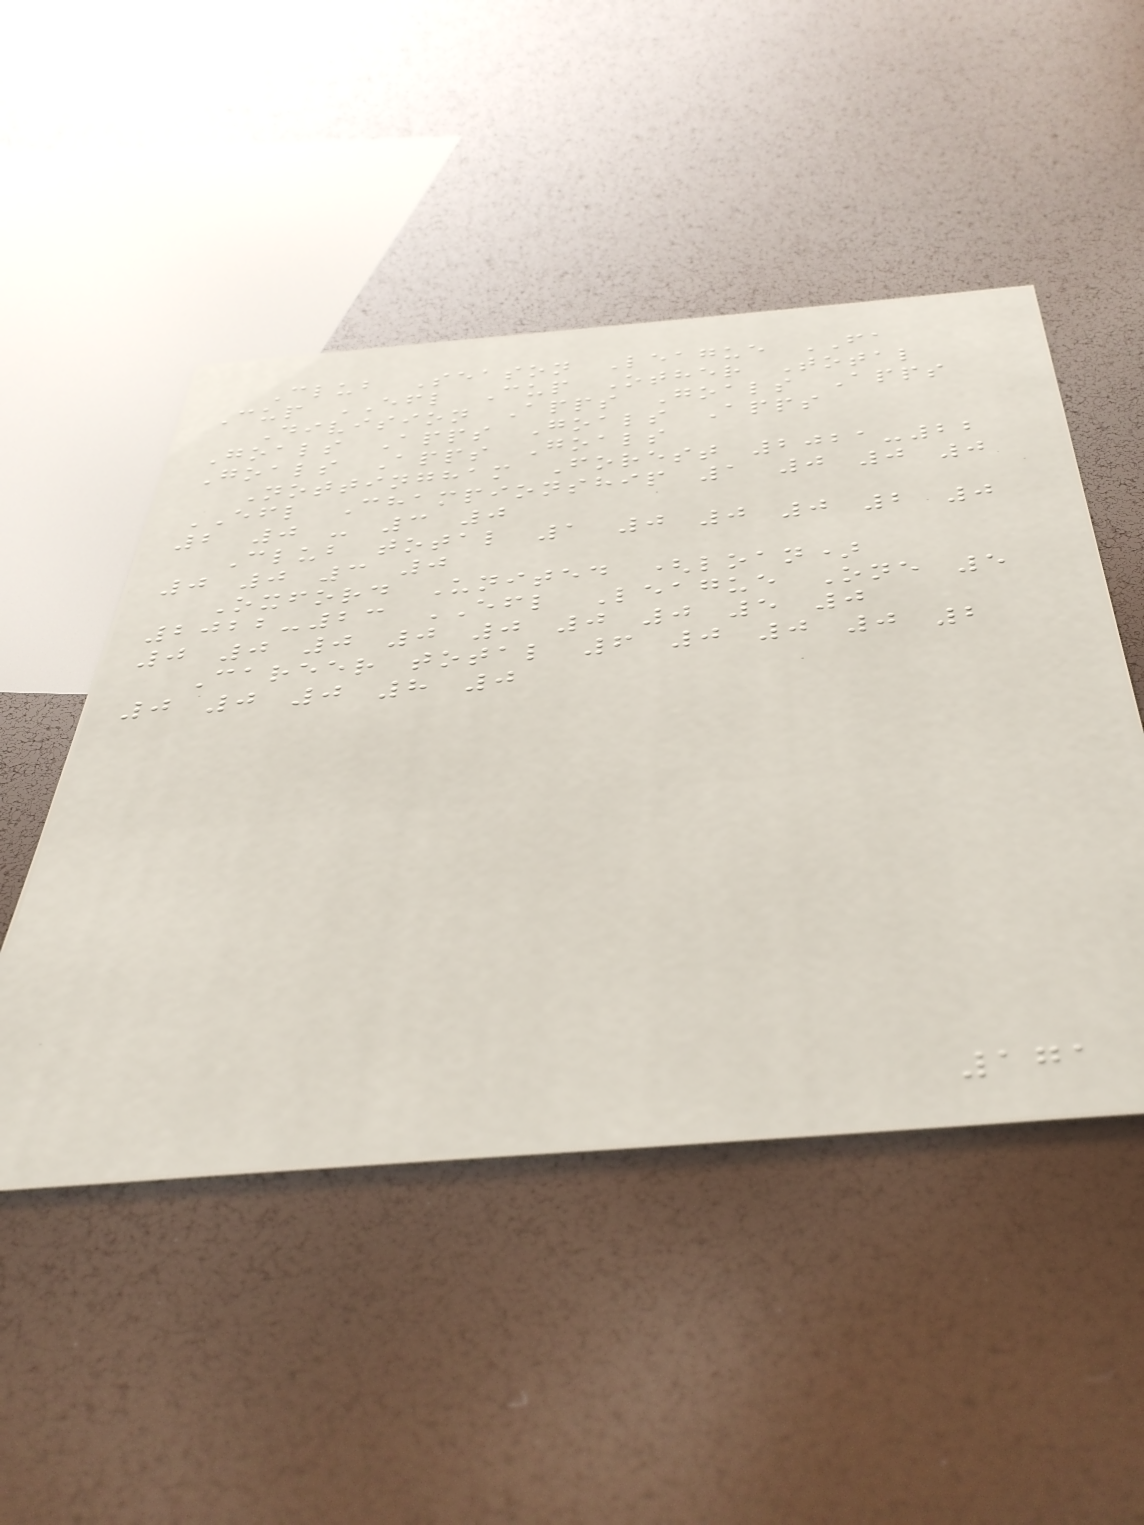Club Season League FA
Cup EFL Cup Other Total
Division Apps Goals Apps
Goals Apps Goals Apps
Goals Apps Goals
Nottingham Forest 2021-22
EFL Championship 1 0 0 0
2 0 - 3 0
Club total 1 0 0 0 2 0
0 0 3 0
Oxford United (loan)
2022-23 EFL League One 5
0 0 0 0 0 0 0 5 0
Career total 6 0 0 0 2
0 0 0 8 0
171
